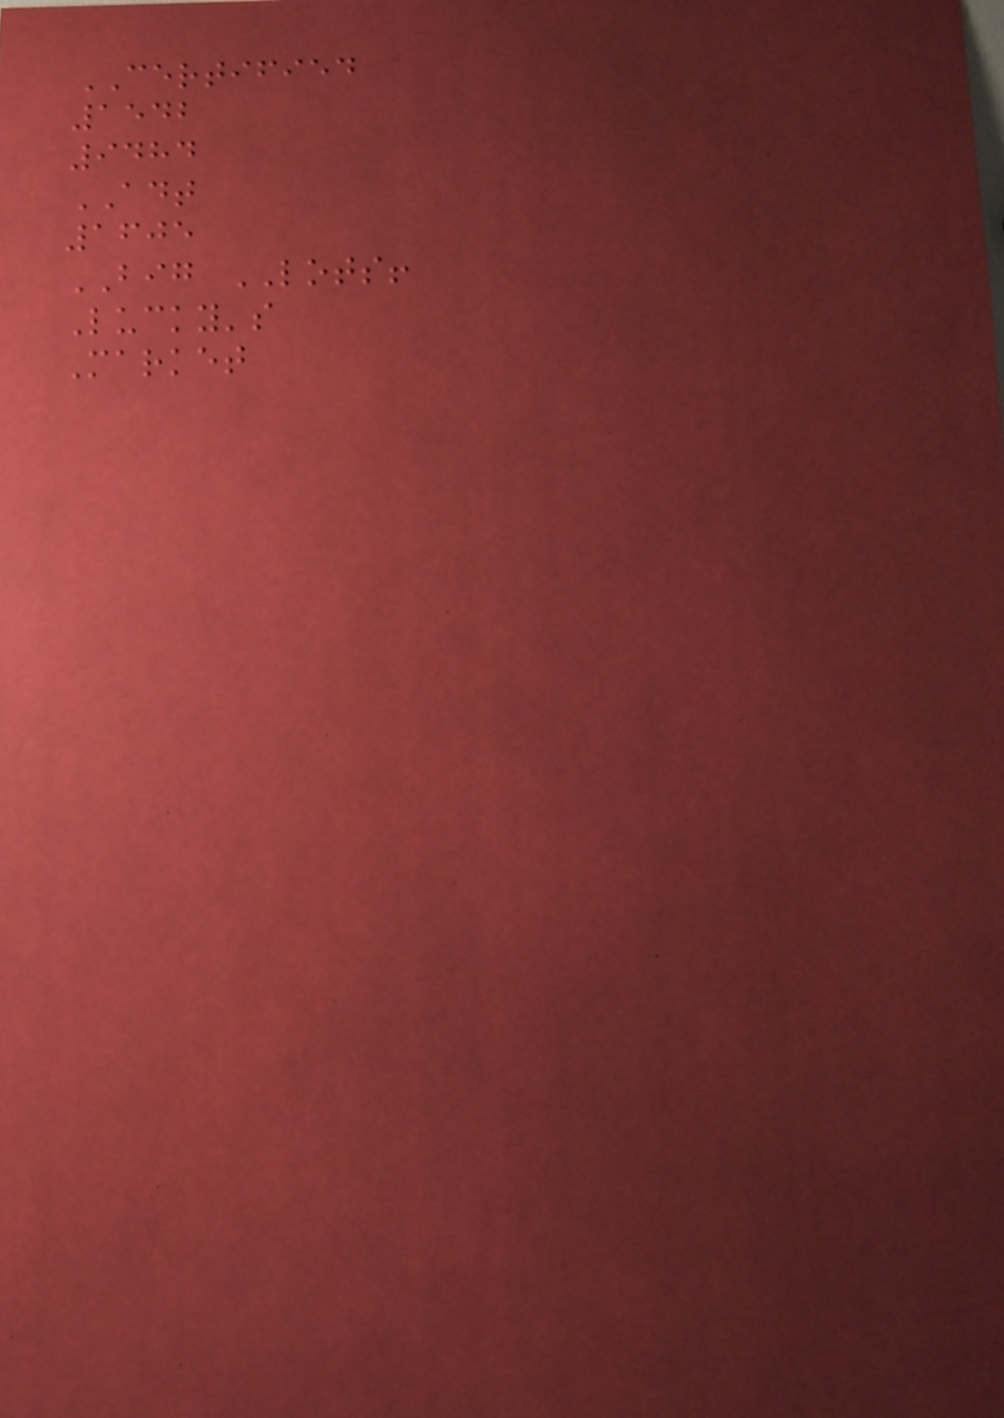CERTIFIED
1542
9484
ADT
1605
BIG LOTS!
Lucky's
Market
